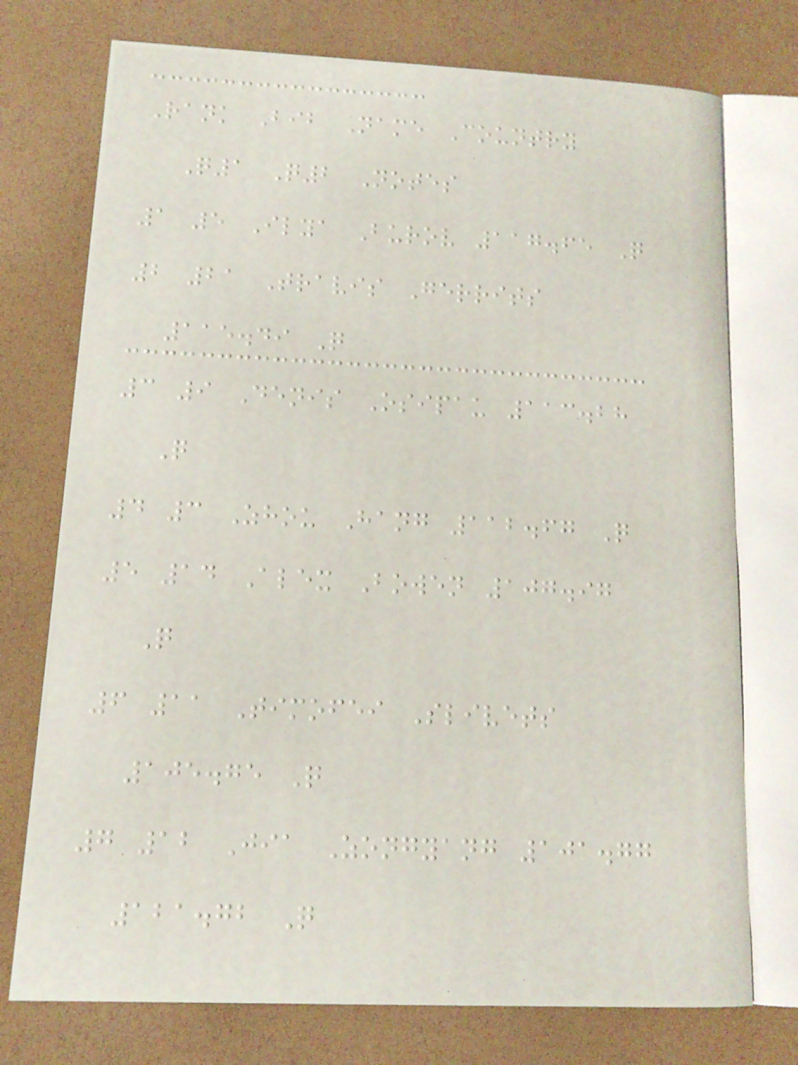Rank Bib Name Country
Q1 Q2 Notes
1 5 Ilya Burov 117.65 Q
2 21 Travis Gerrits
115.49 Q
3 9 Denis Osipau 113.28
Q
4 3 Zhou Hang 112.67 Q
5 14 Alex Bowen 107.97
Q
6 11 Timofei Slivets
105.75 Q
7 12 Jia Zongyang 101.77
121.72 Q
